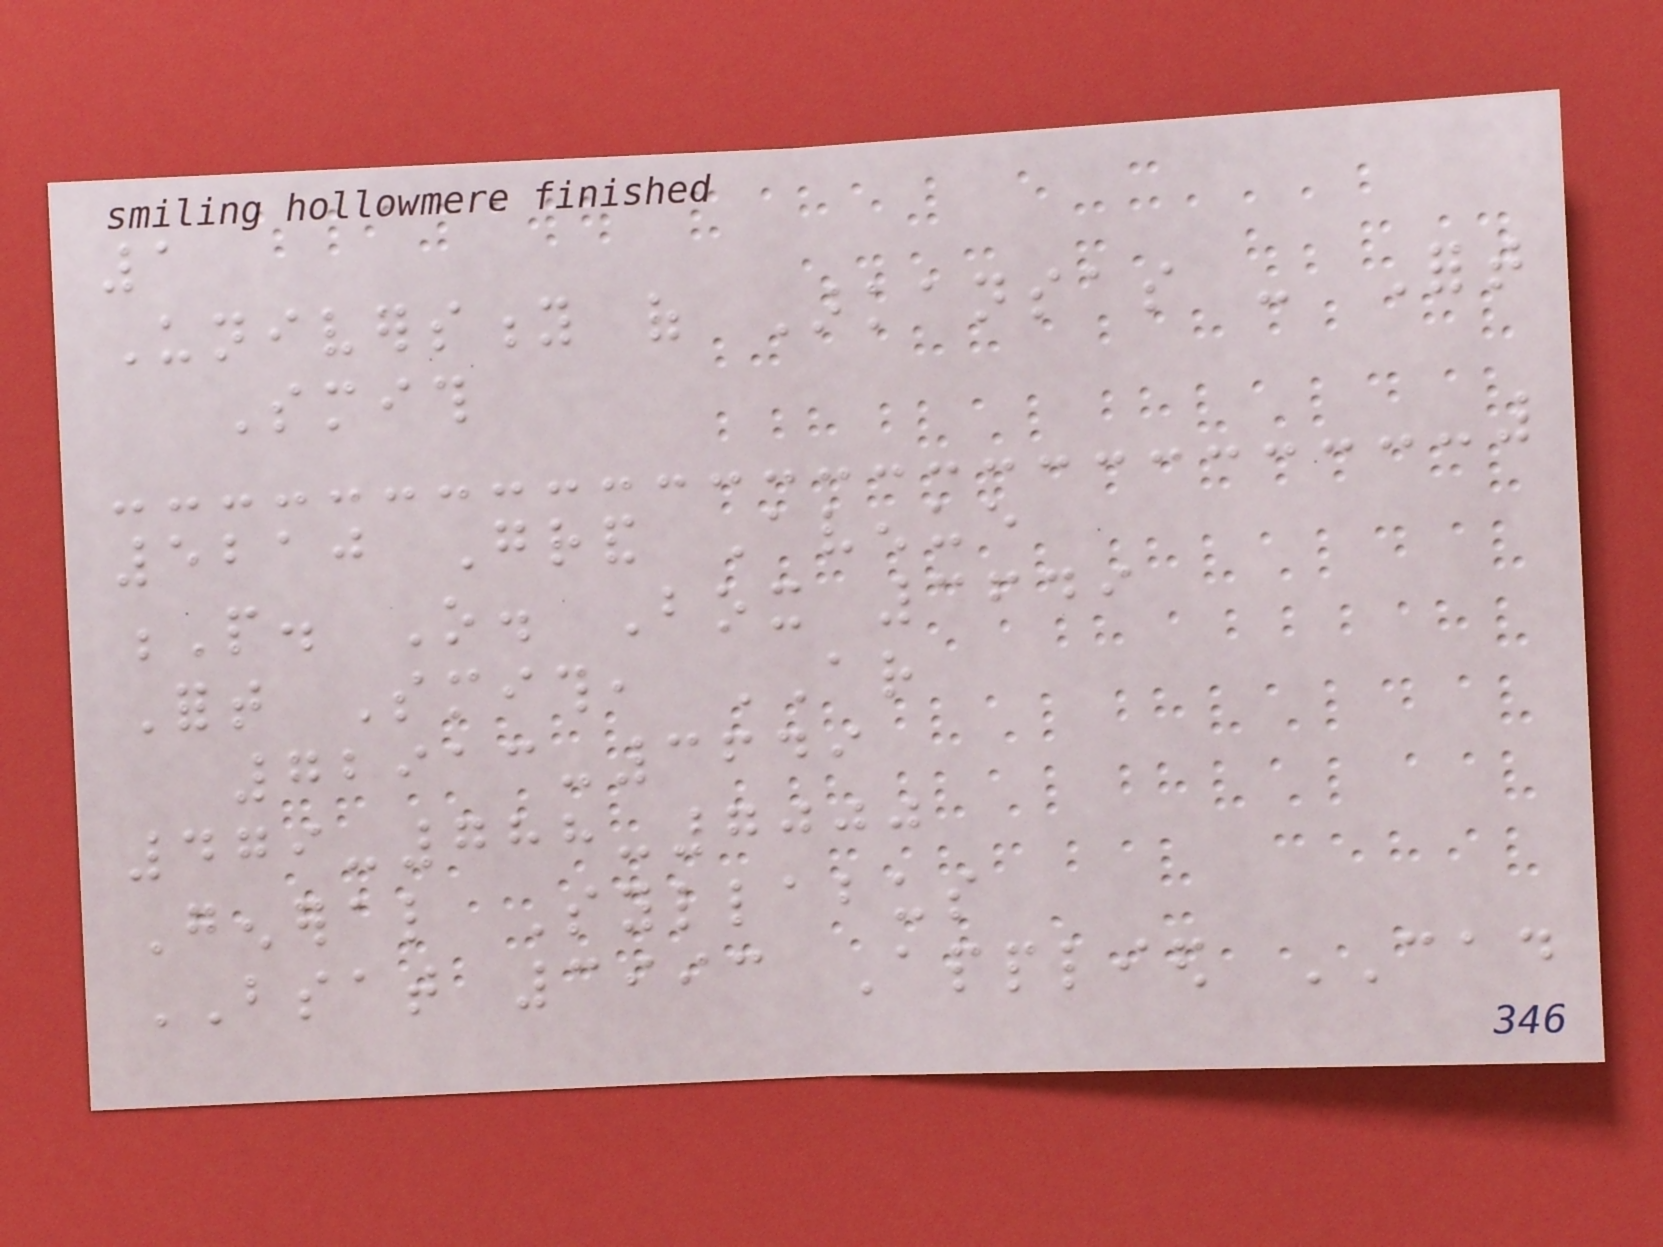1
University of Arkansas - Fort
Smith
5210 Grand Avenue
P. O. Box 3649
Fort Smith, AR
72913-3649
479-788-7000
General Syllabus
BSAT 3993 Applied CAD
